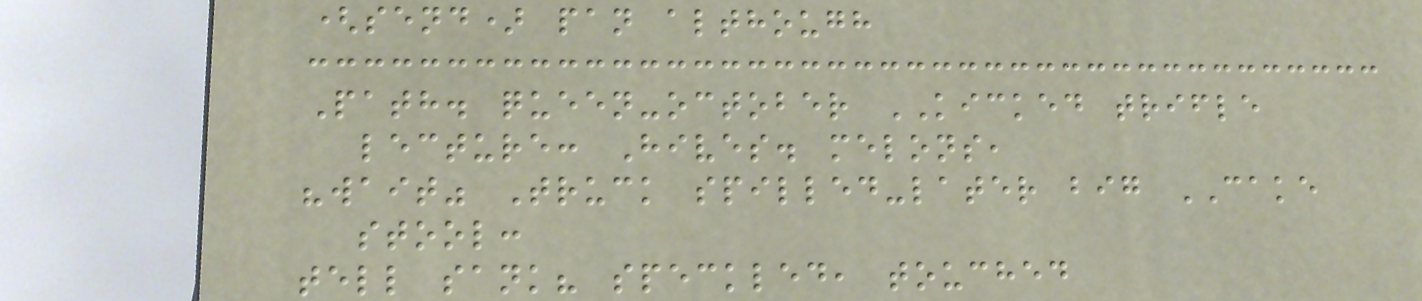(send) pan although
Path. queen-october KICKED trifle
lecture: Hives. melons,
"wait" Truck spilled-later big CAKE
stool:
tell sank? speckled, touched
